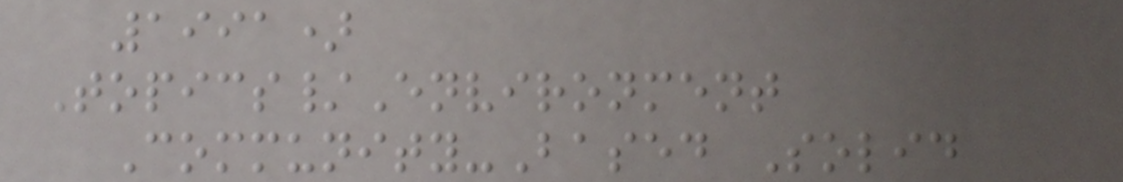1991)
Topics/Environment
Community-Based Solid
